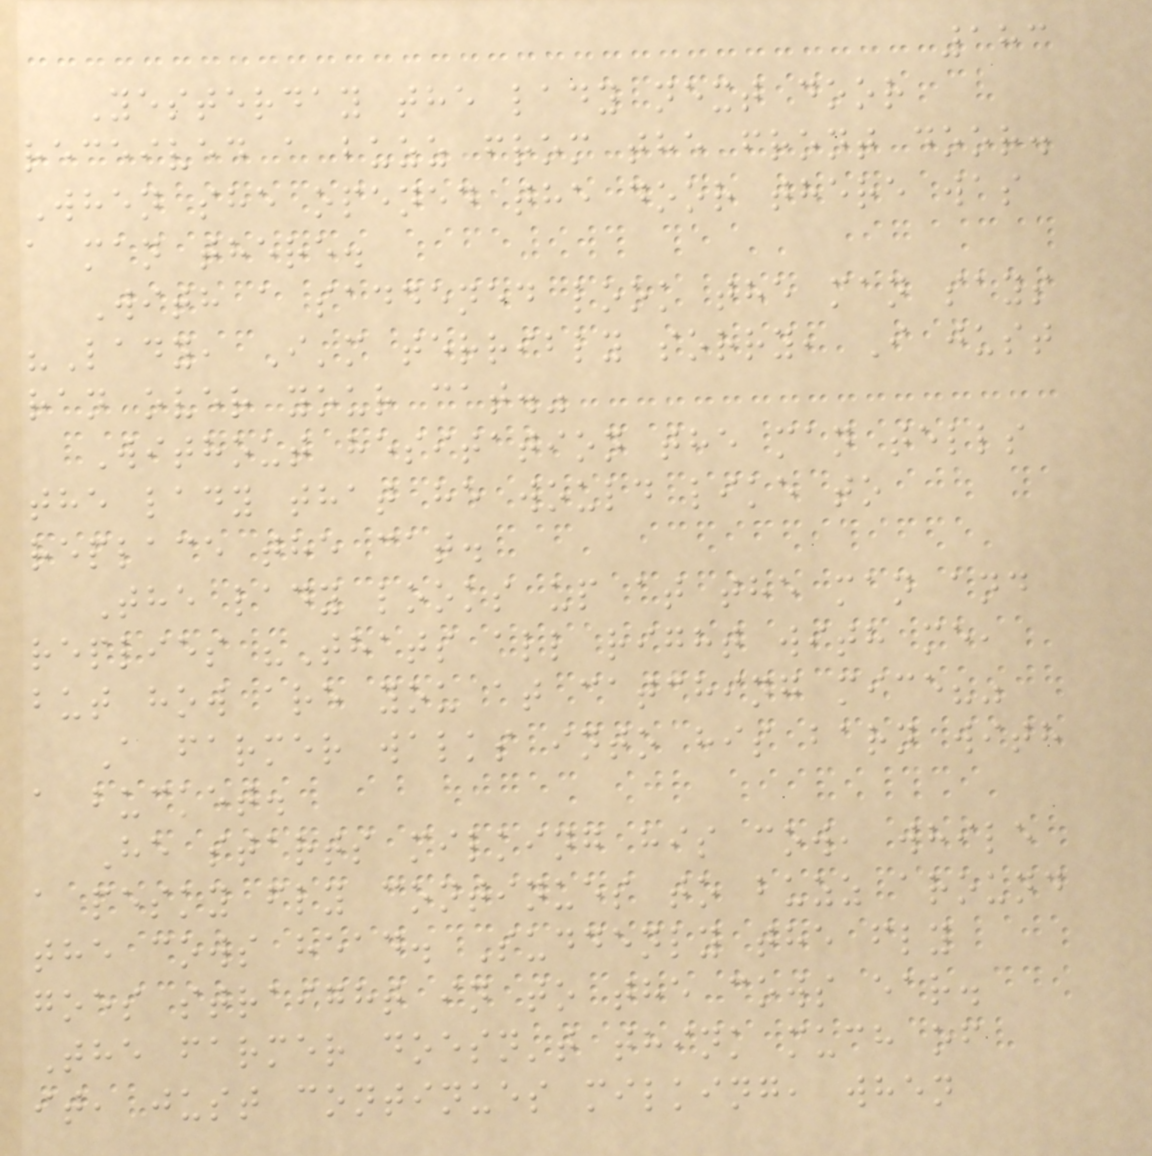183
Yesterday the lady next door
received a buzz from the front door.
When she opened the door there was
a man there.
With a saddened look the man says
"Lady, I'm terribly sorry, I just
ran over your cat."
Without hesitation the man tells
the lady that he would like to
replace the cat.
The lady looks up at the man and
replies "Thats all right with me,
but how are you at catching mice?"
A farmer walks into his barn with
a bucket.
He starts milking his cow, while
a pesky fly continues to buzz around
the cows head. Suddenly the fly
goes straight in to the cows ear.
The farmer doesn't think much of
it, just continues milking, when
